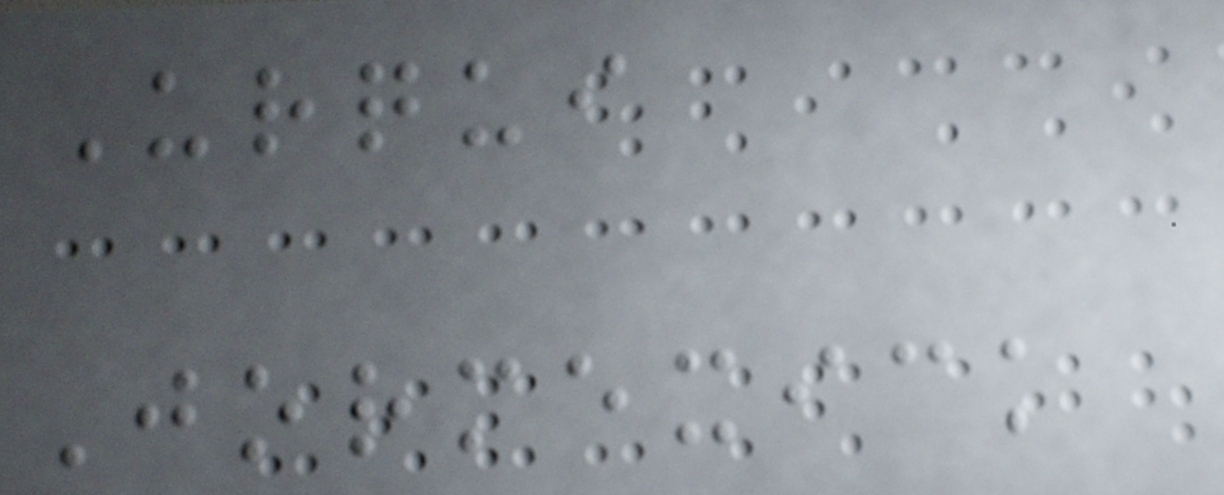Urqui
Jormexick
